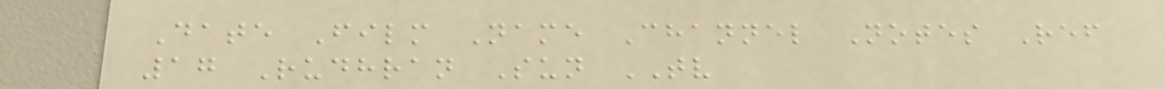Date Film Name Channel Notes Ref
17 Rudhran Sun TV
